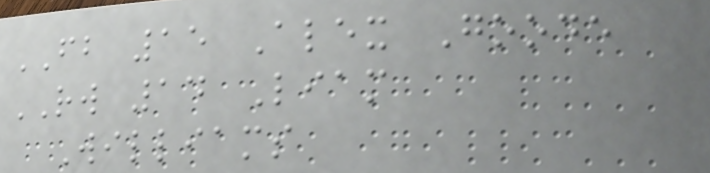FB 15 Alex Goode
RW 14 Liam
Williams
